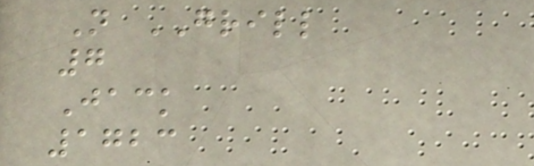N GRILL
7
Jack
1723
